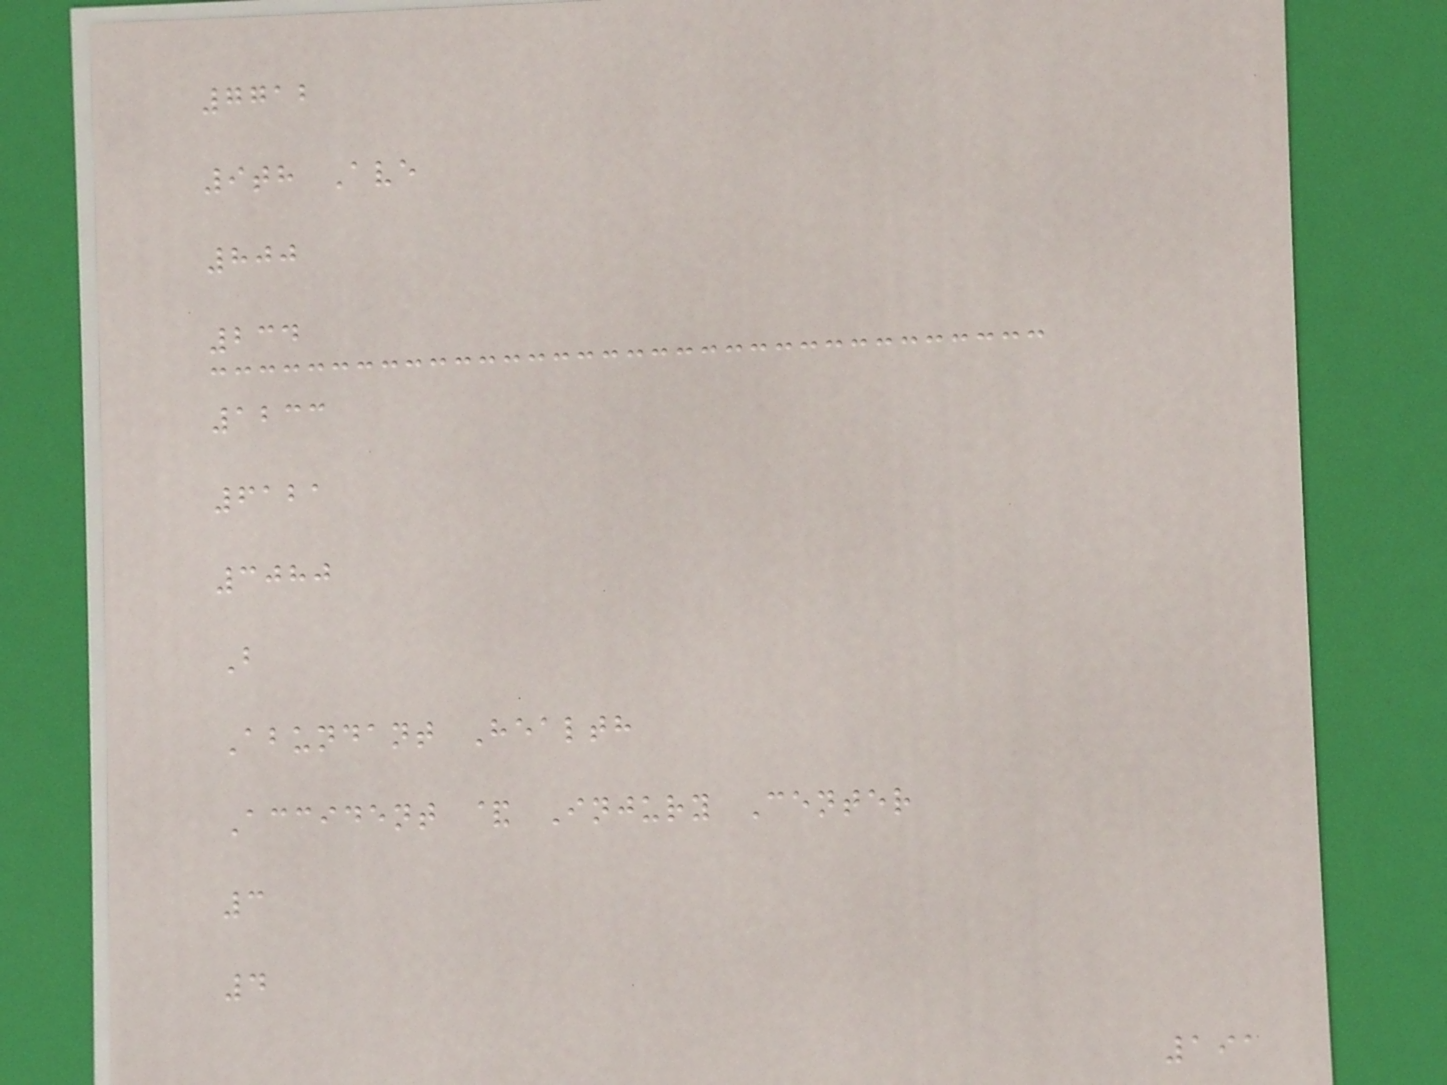7712
9th Ave
800
234
1233
6121
3080
B
Abundant Health
Accident & Injury Center
3
4
191
